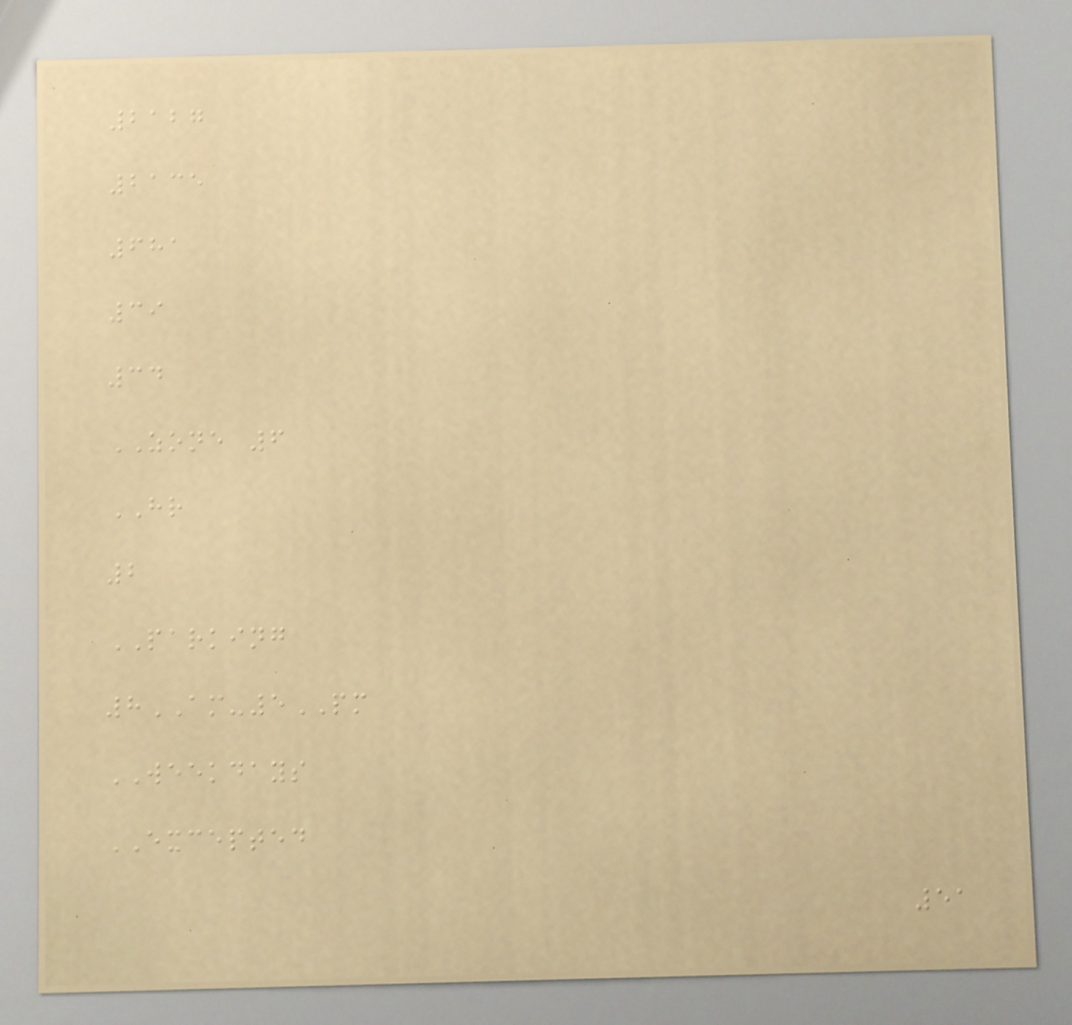2127
2135
681
39
34
ZONE 6
HR
2
PARKING
8AM-5PM
WEEKDAYS
EXCEPTED
51
